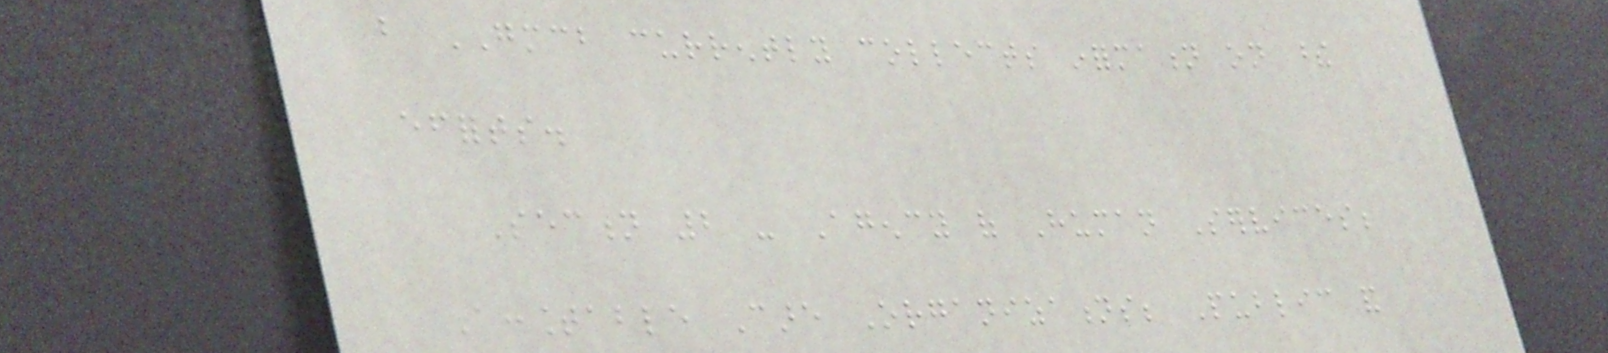but GMCB currently collects information on these
efforts.
Section 2 - Agency of Human Services;
Accountable Care Organizations; Public and
